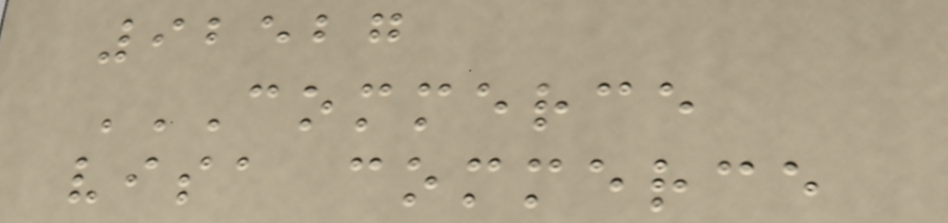92527
COMMERCE
VISA COMMERCE
